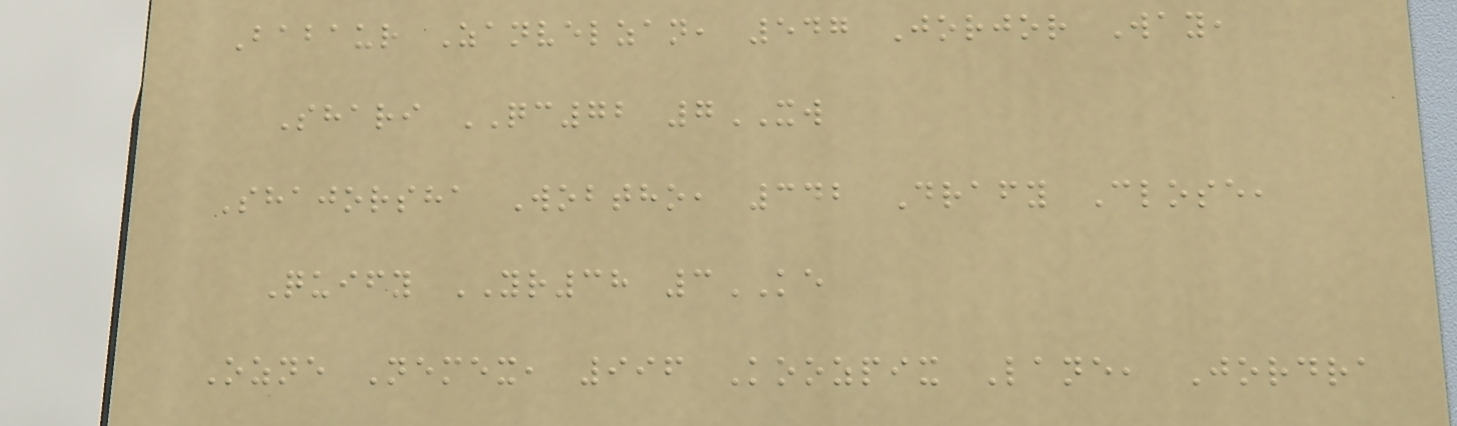Babaur Zanvelzan, 547 Jorjor Way,
Shari QC72 7XW
Shajorsha Wobtho, 342 Drafy Close,
Quify YR38 3KE
Ozne Nemex, 996 Koozpix Lane, Jordra
